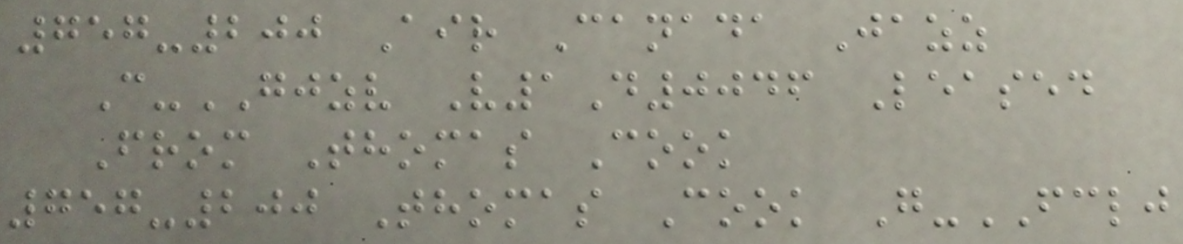757-200 Air Canada Jazz
C-GJZV V1D0046 Leased
From Thomas Cook
757-200 Thomas Cook G-FCLJ
